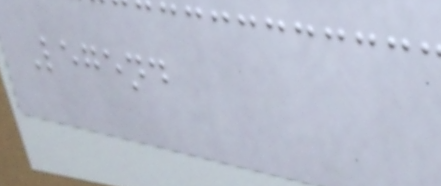Legend
